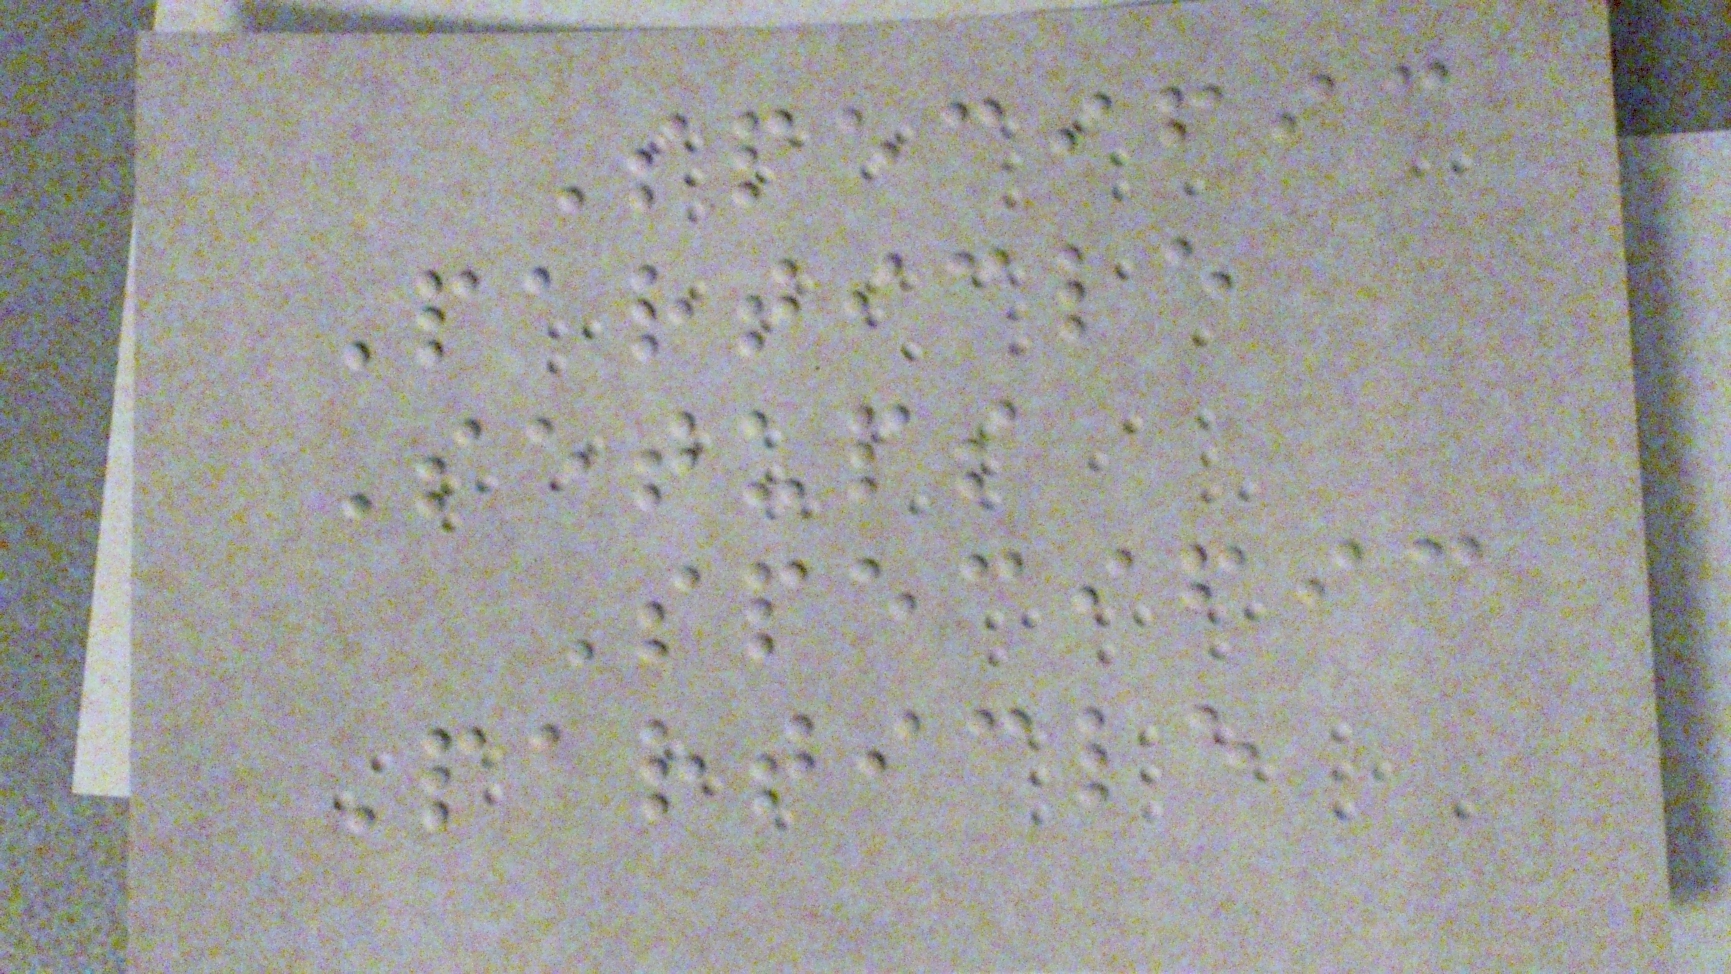Specific
Particle
Setups
Specific
Particle
